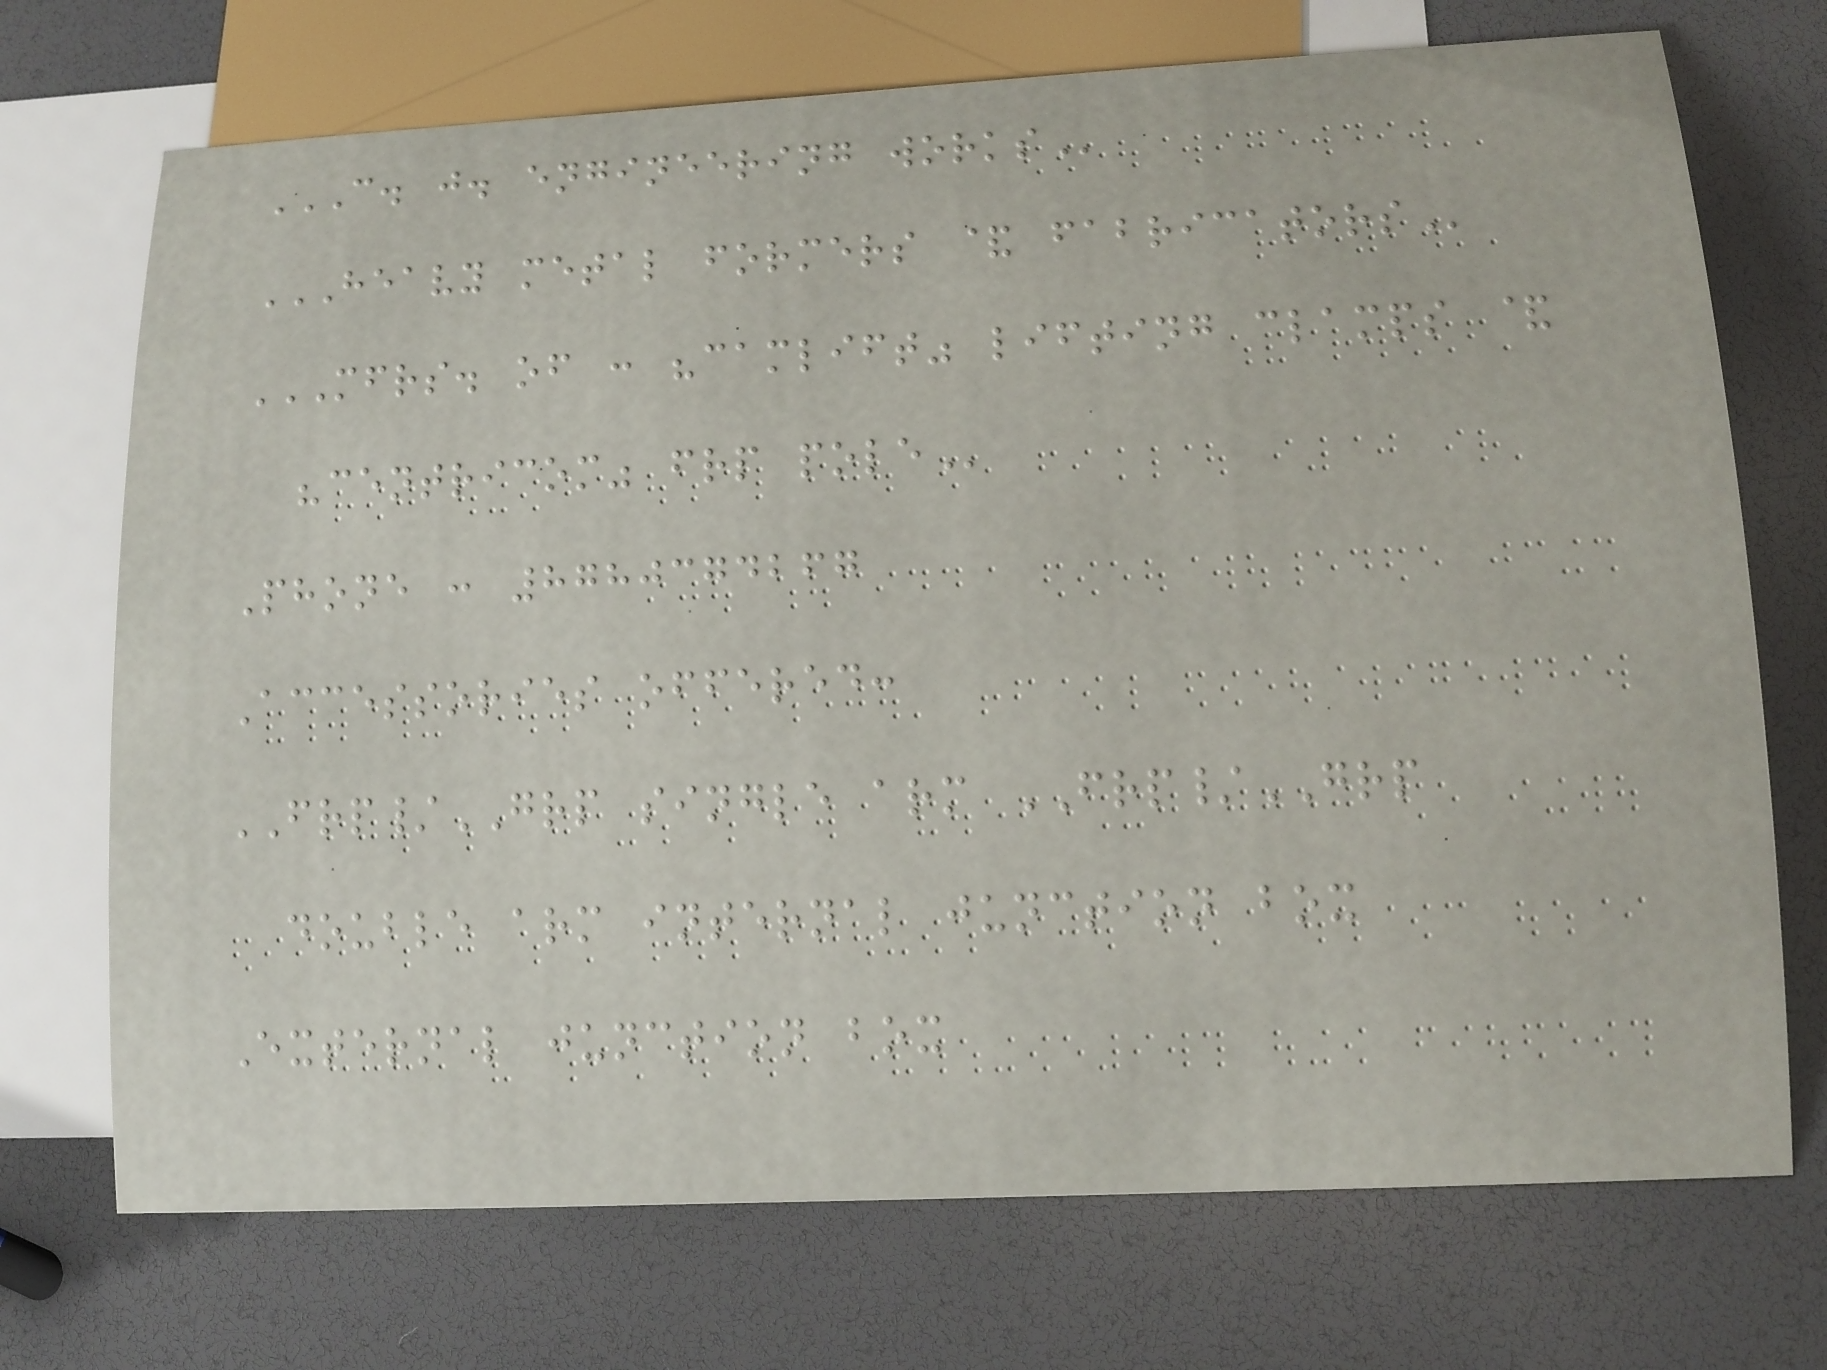C. J. ENGINEERING WORKS
HEAVY METAL FORMERS & FABRICATORS
MFRS. OF : "CAMLIFT" LIFTING CLAMPS &
"CENTRICOM" FRP POLE
Phone : 8780374267
Accessories offered:
FRP/GRP single arm FRP/GRP
double arm internal junction box
External junction box
